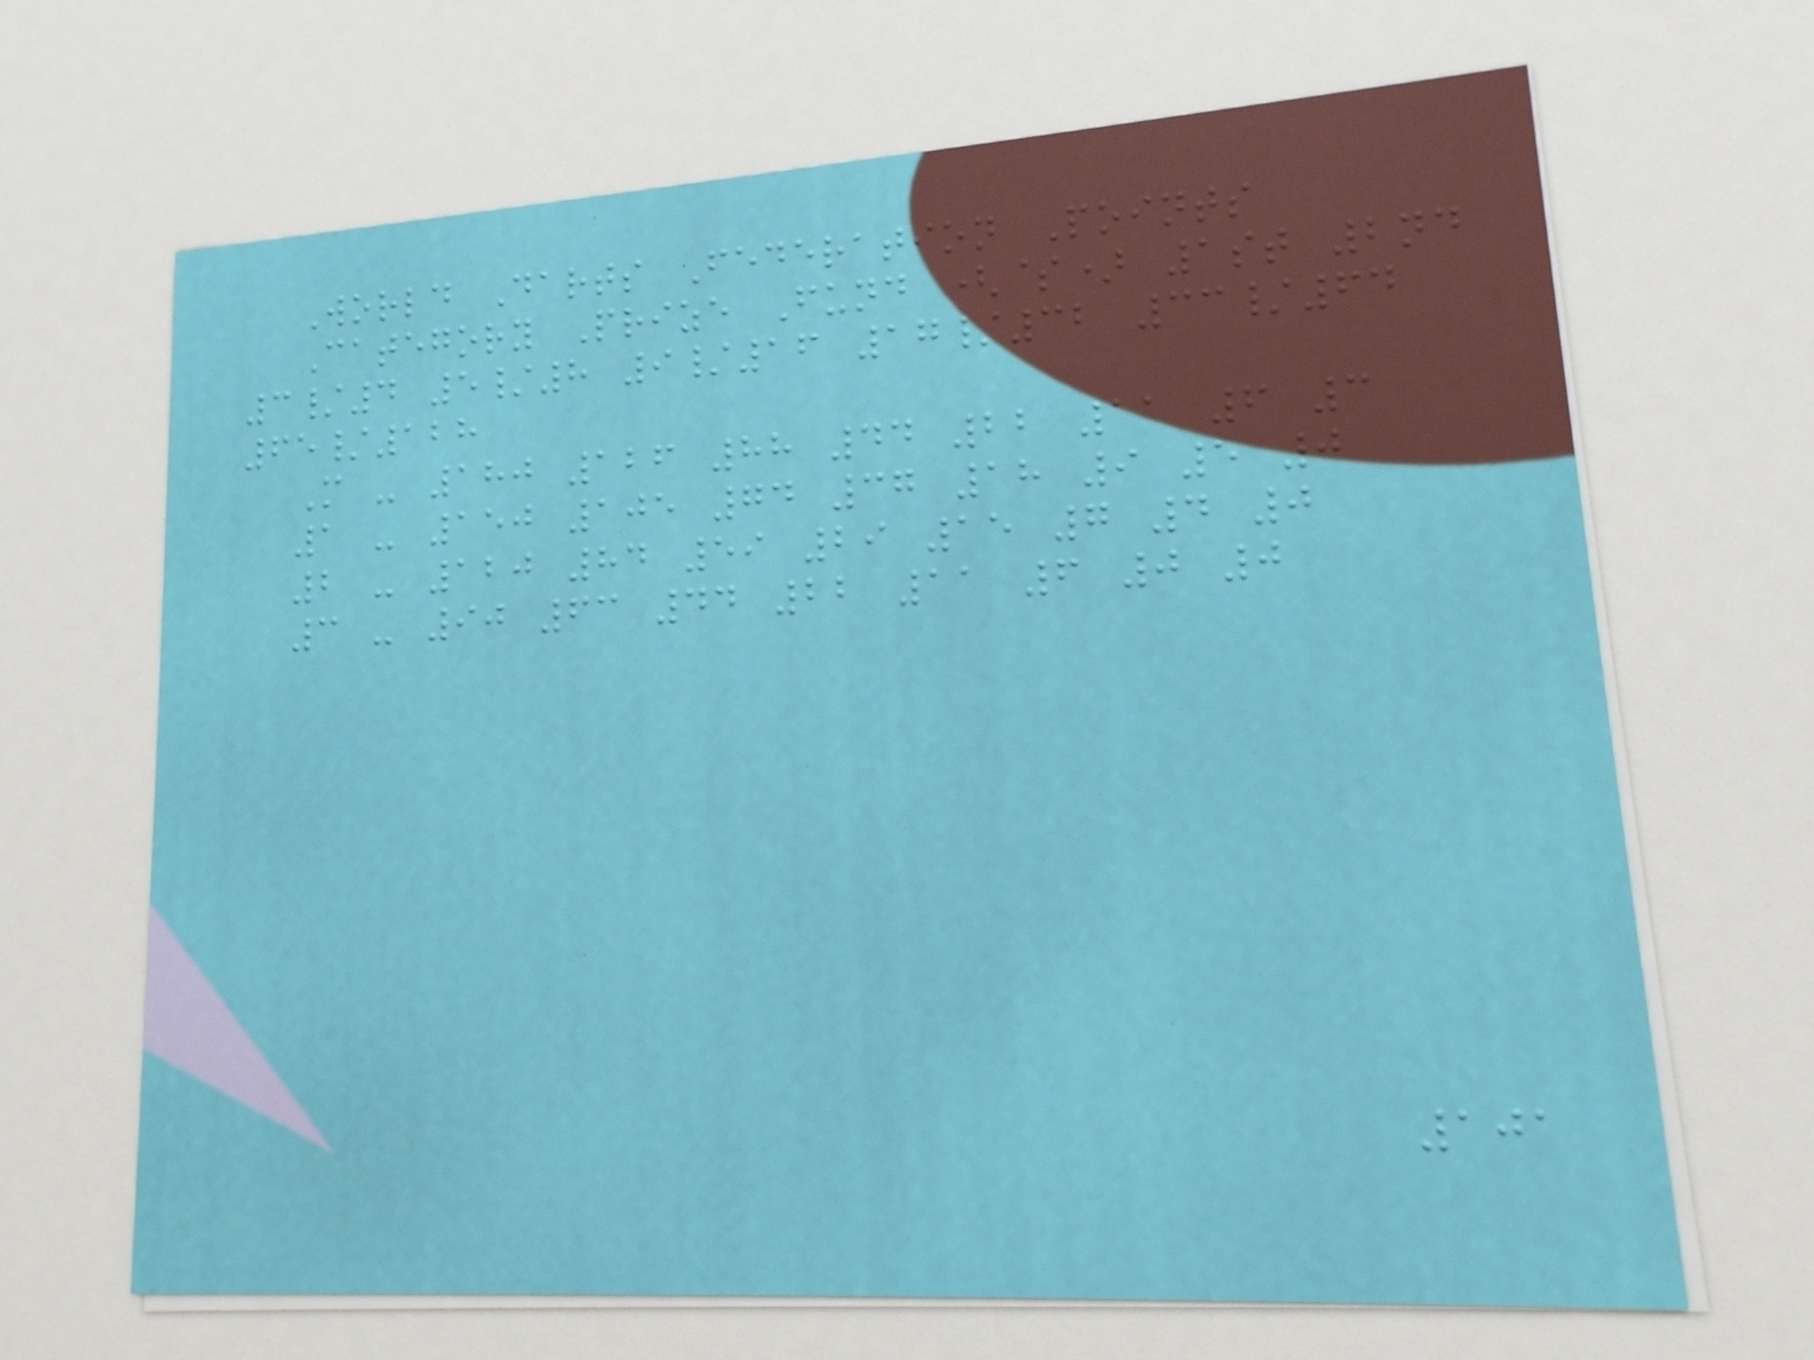World Darts Federation Points
Category Prize Fund ($) 1st 2nd
3/4 5/8 9/16 17/32 33/64
65/128
M - 180 126 88 44 22 11 6 3
1 - 150 105 74 37 18 9 5 0
2 - 120 84 59 29 15 7 4 0
3 - 90 63 44 22 11 6 0 0
101
